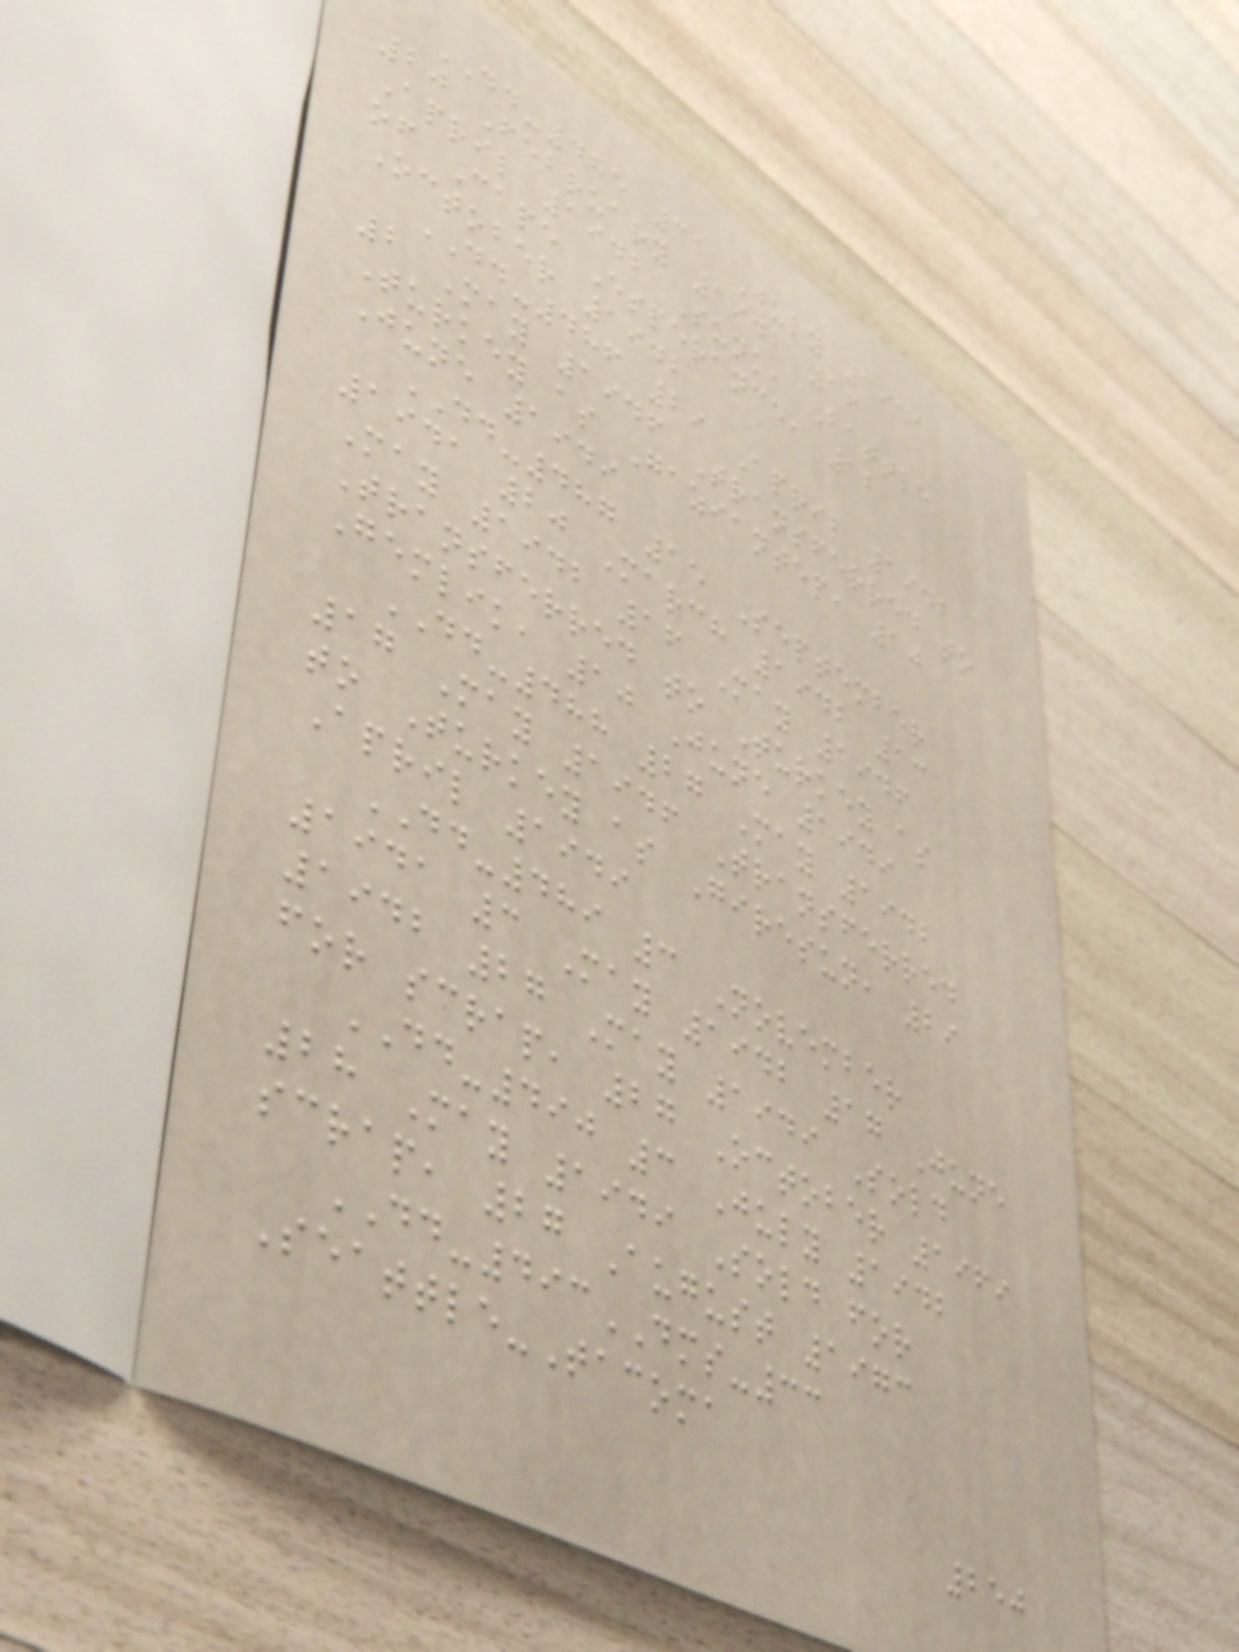DD-485 31 July 1941
20 February 1942 16
April 1942 Sunk, Battle
of Cape Esperance, 12
October 1942
DD-486 29 April 1942
2 May 1946 Transferred to
Turkey as Gaziantep, 10
June 1949
DD-487 15 September
1941 20 March 1942 13
May 1942 16 May 1946
Transferred to Turkey as
Gemlik, 10 June 1949
DD-488 27 May 1942
17 May 1946 Transferred
to Turkey as Giresun, 29
April 1949
DD-489 3 November
1941 3 May 1942 17 June
1942 27 May 1949 Sold
for scrap, 27 October 1969
DD-490 3 July 1942
28 May 1949 Sold for
scrap, 27 August 1973
DD-493DMS-33
Seattle-Tacoma
250
